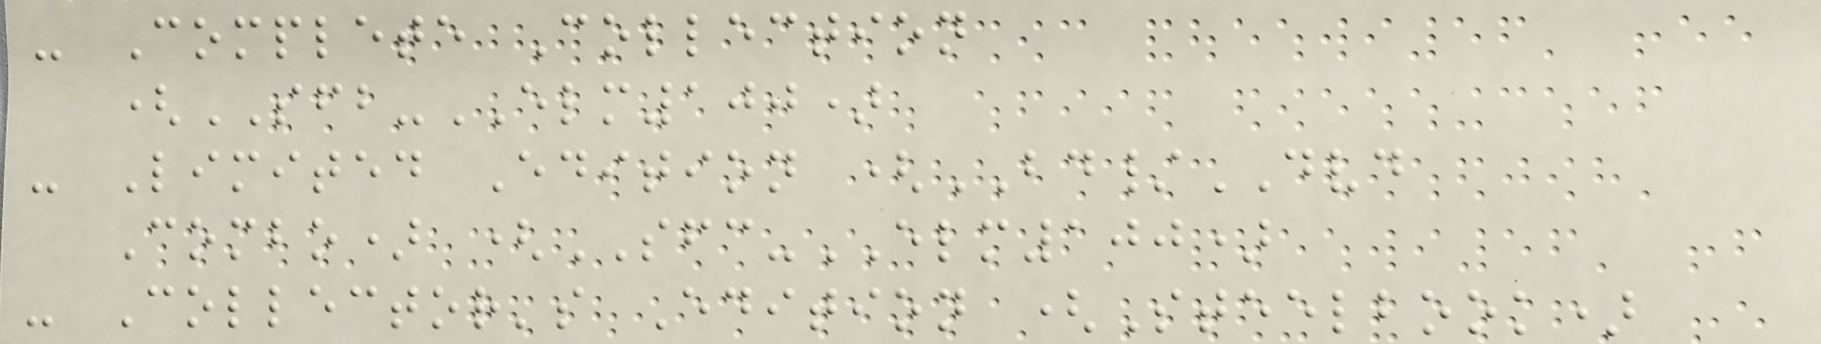- Complete Collection
(SFB-ELM100)
- Limited Edition (BD/DVD
Combo) (SFC-ELM100)
- Collector's Edition (Steelbook)
